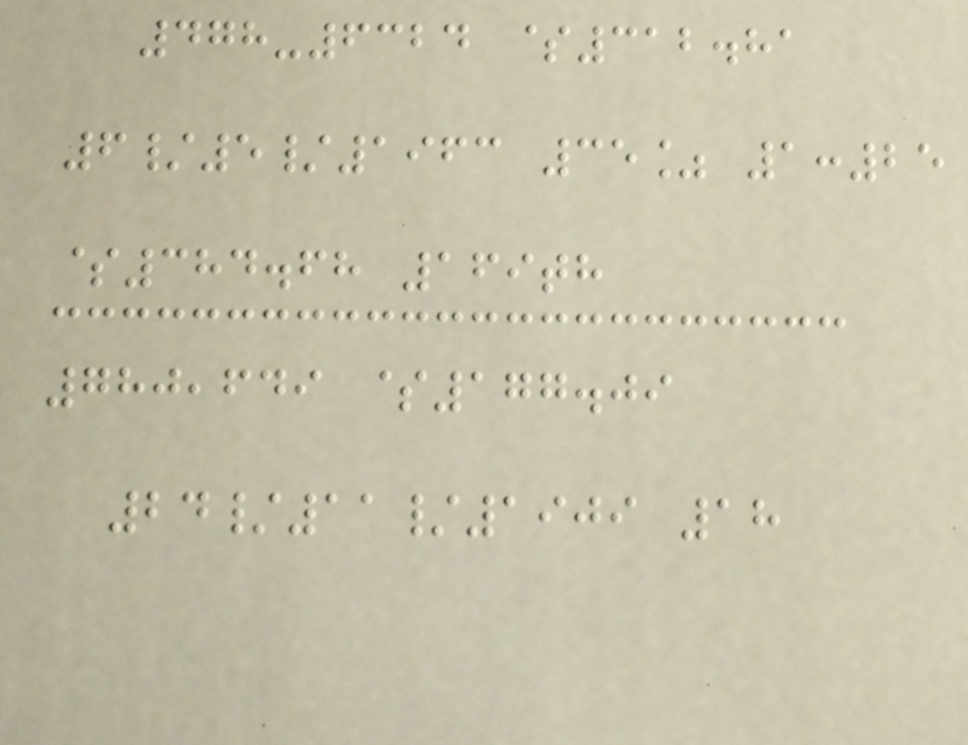478-6324 $312.81
6/5/1963 35% 1:25
$384.68 169th
780,649 $177.09
24/11/1909 18
